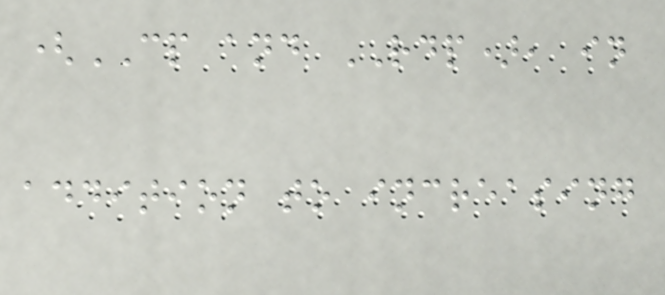(CP and RDP), in
addition to increasing
